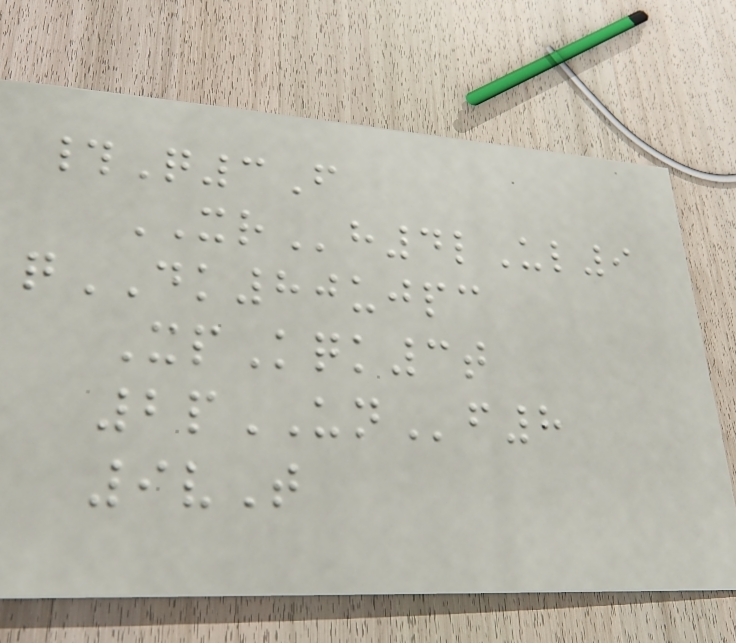#Q3F
XRh4lUl9
qDK80ujpc
XpKqk3t
2pUNf8
9vT
